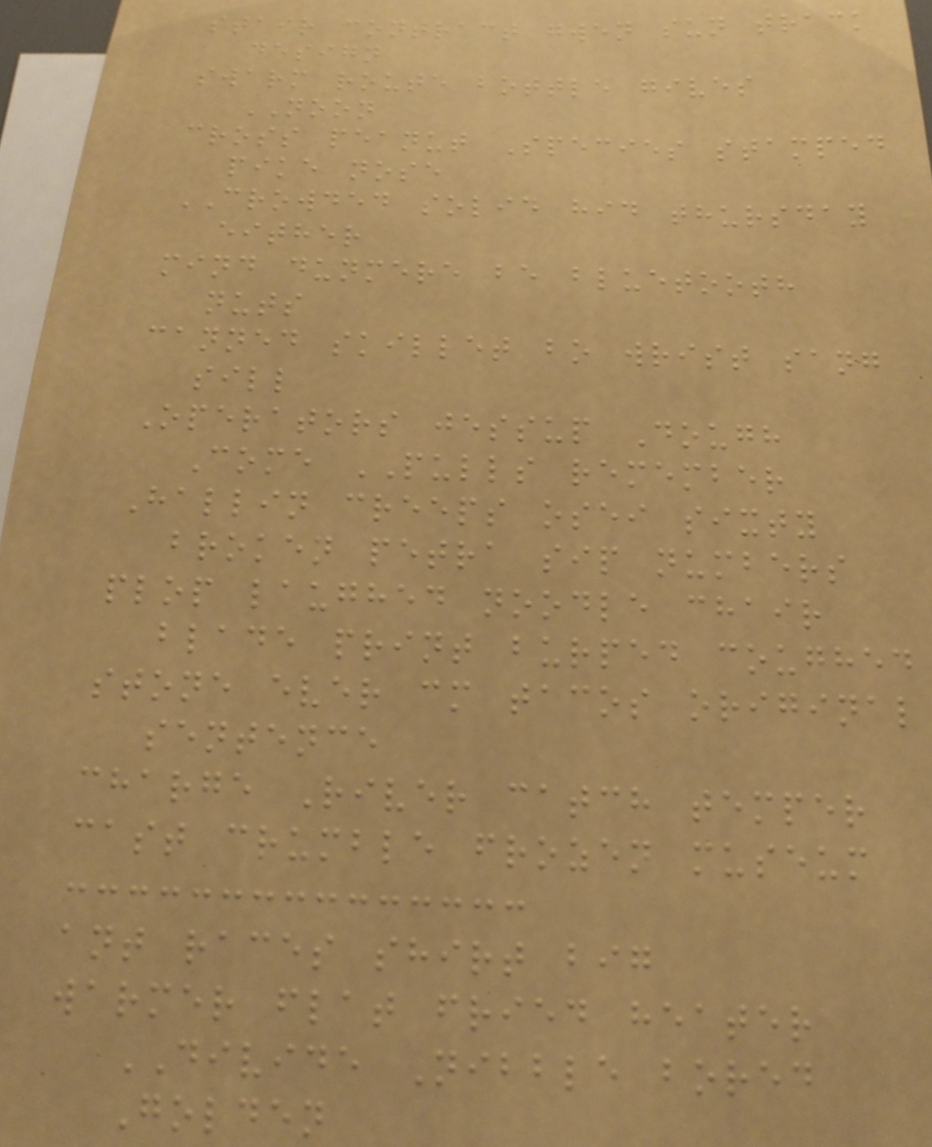stair contract gwen sun track
design
swarm route bottle gives
NOON
cross peanut Species stamped
pike nose
CROWDED solid hid thursday
either
mind dunmere be bluetooth
nuts
canned skillet bo wrist sang
sill
Operators jessup Dough
Come PULLS remember
Hallin creeps osei sixty
broken petra sip numbers
plop laughed noodle chair
blade print burped coughed
stone ever cm tacos original
sentence
charge River catch temper
cast crumble frozen museum
ant races shirt big
warmer flat fried heater
DIVIDE Nibble bored
Golden
